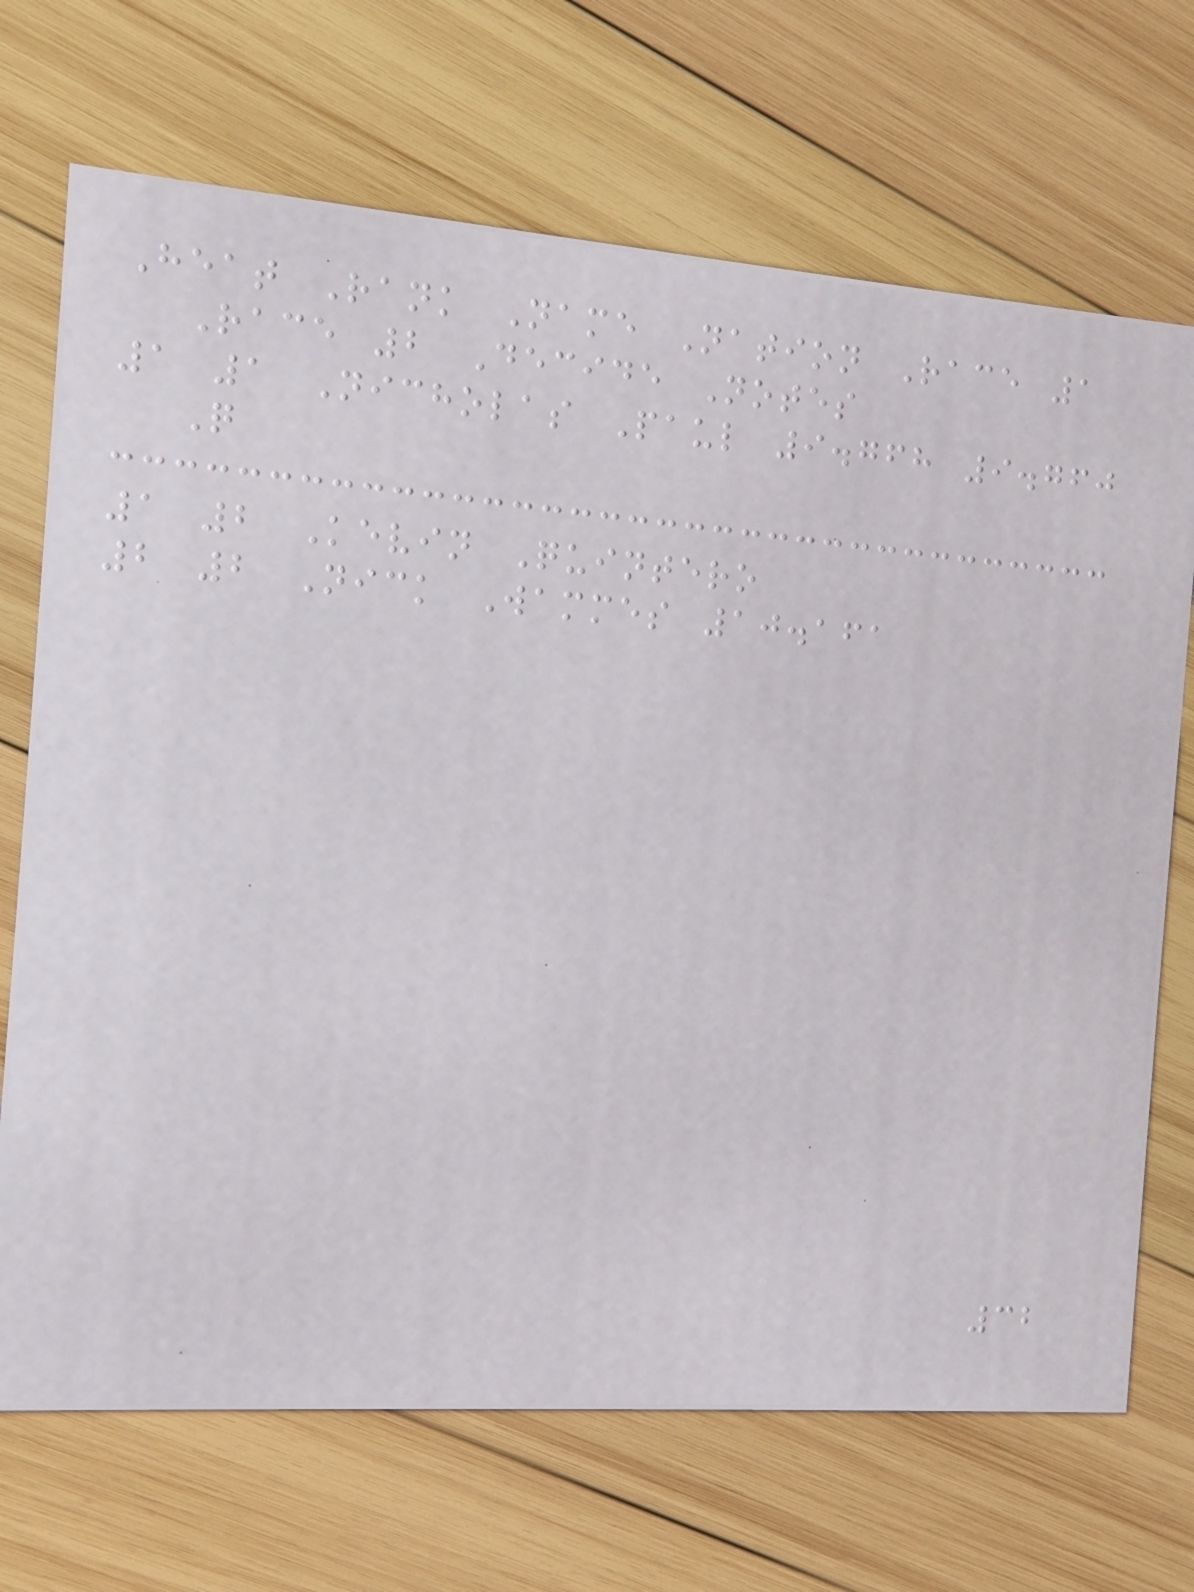Heat Rank Name Nation Race 1
Race 2 Decide Notes
1 1 Nicholas Paul 9.768 9.760
Q
1 2 Kevin Quintero
2 2 Nick Wammes 10.161
32
